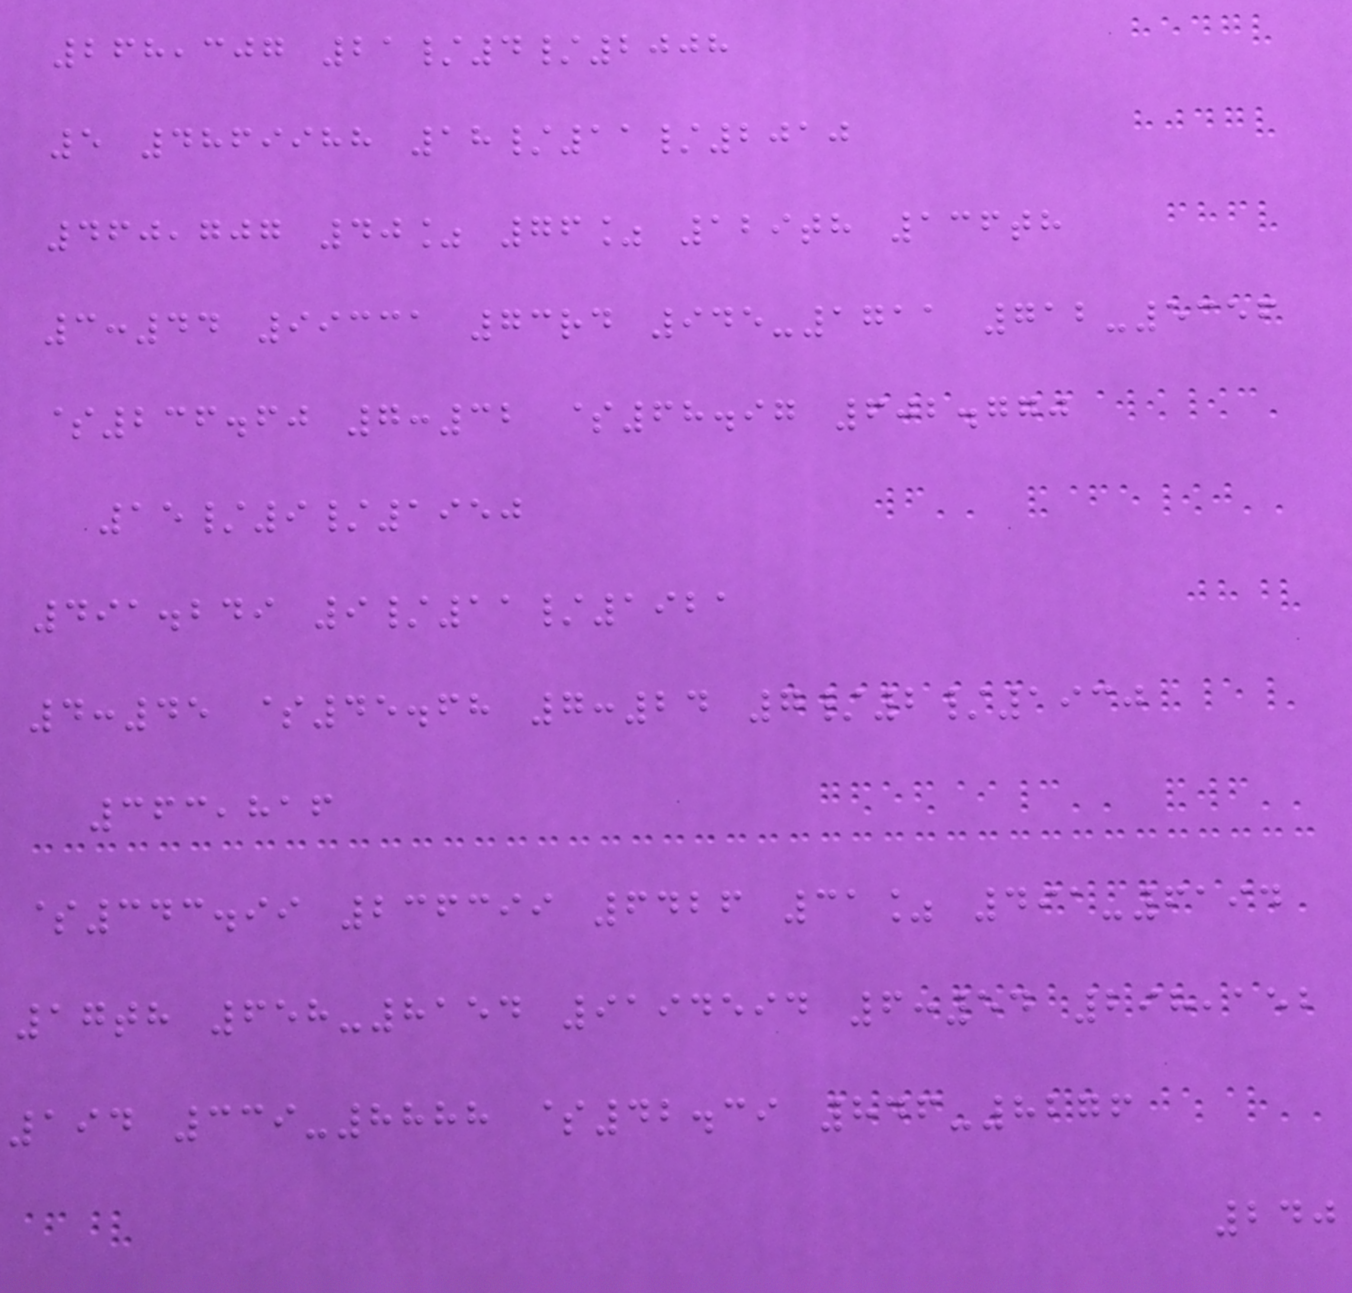268,307 21/4/2008
5 4869988 18/11/2010
460,707 40% 76% 129th 136th
3:44 99331 73rd 945-1711 712-5356
$236.60 7:32 $68.97 602.770
15/9/1950
491.249 9/11/1921
4:45 $45.68 7:24 7/2/1930
363,816
$343.99 236399 6426 31% 491-6194
17th 658-8154 9194594 6:54 298,152
194 339-8888 $42.39 846-8276
240
